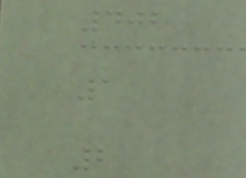402
1
2
